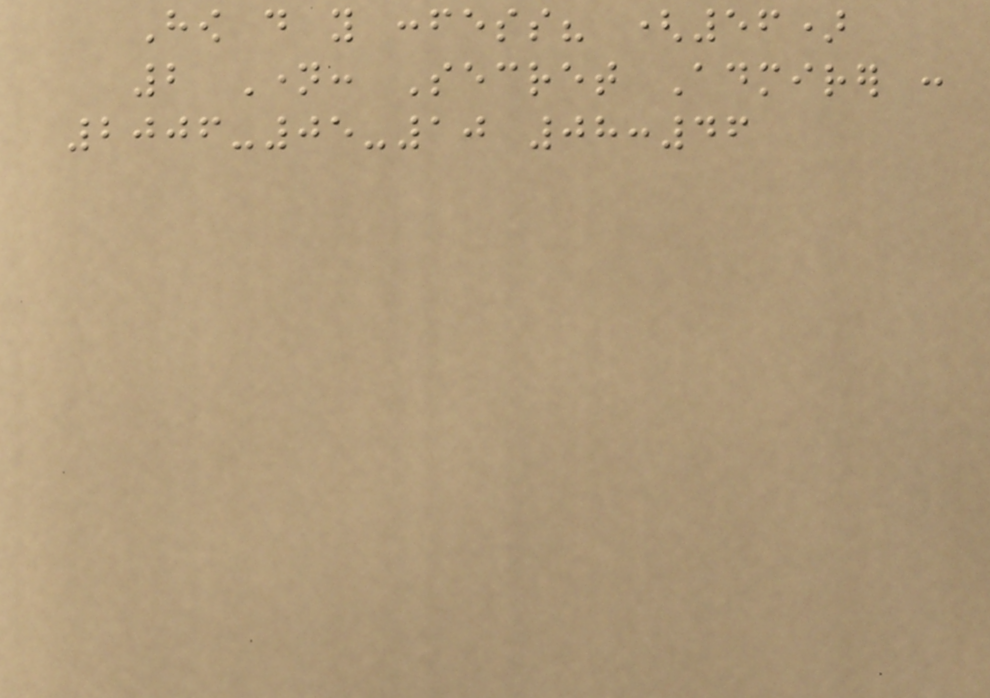How do you confess? (56)
2 Name: Secret Admirer :
2006-05-10 08:46
